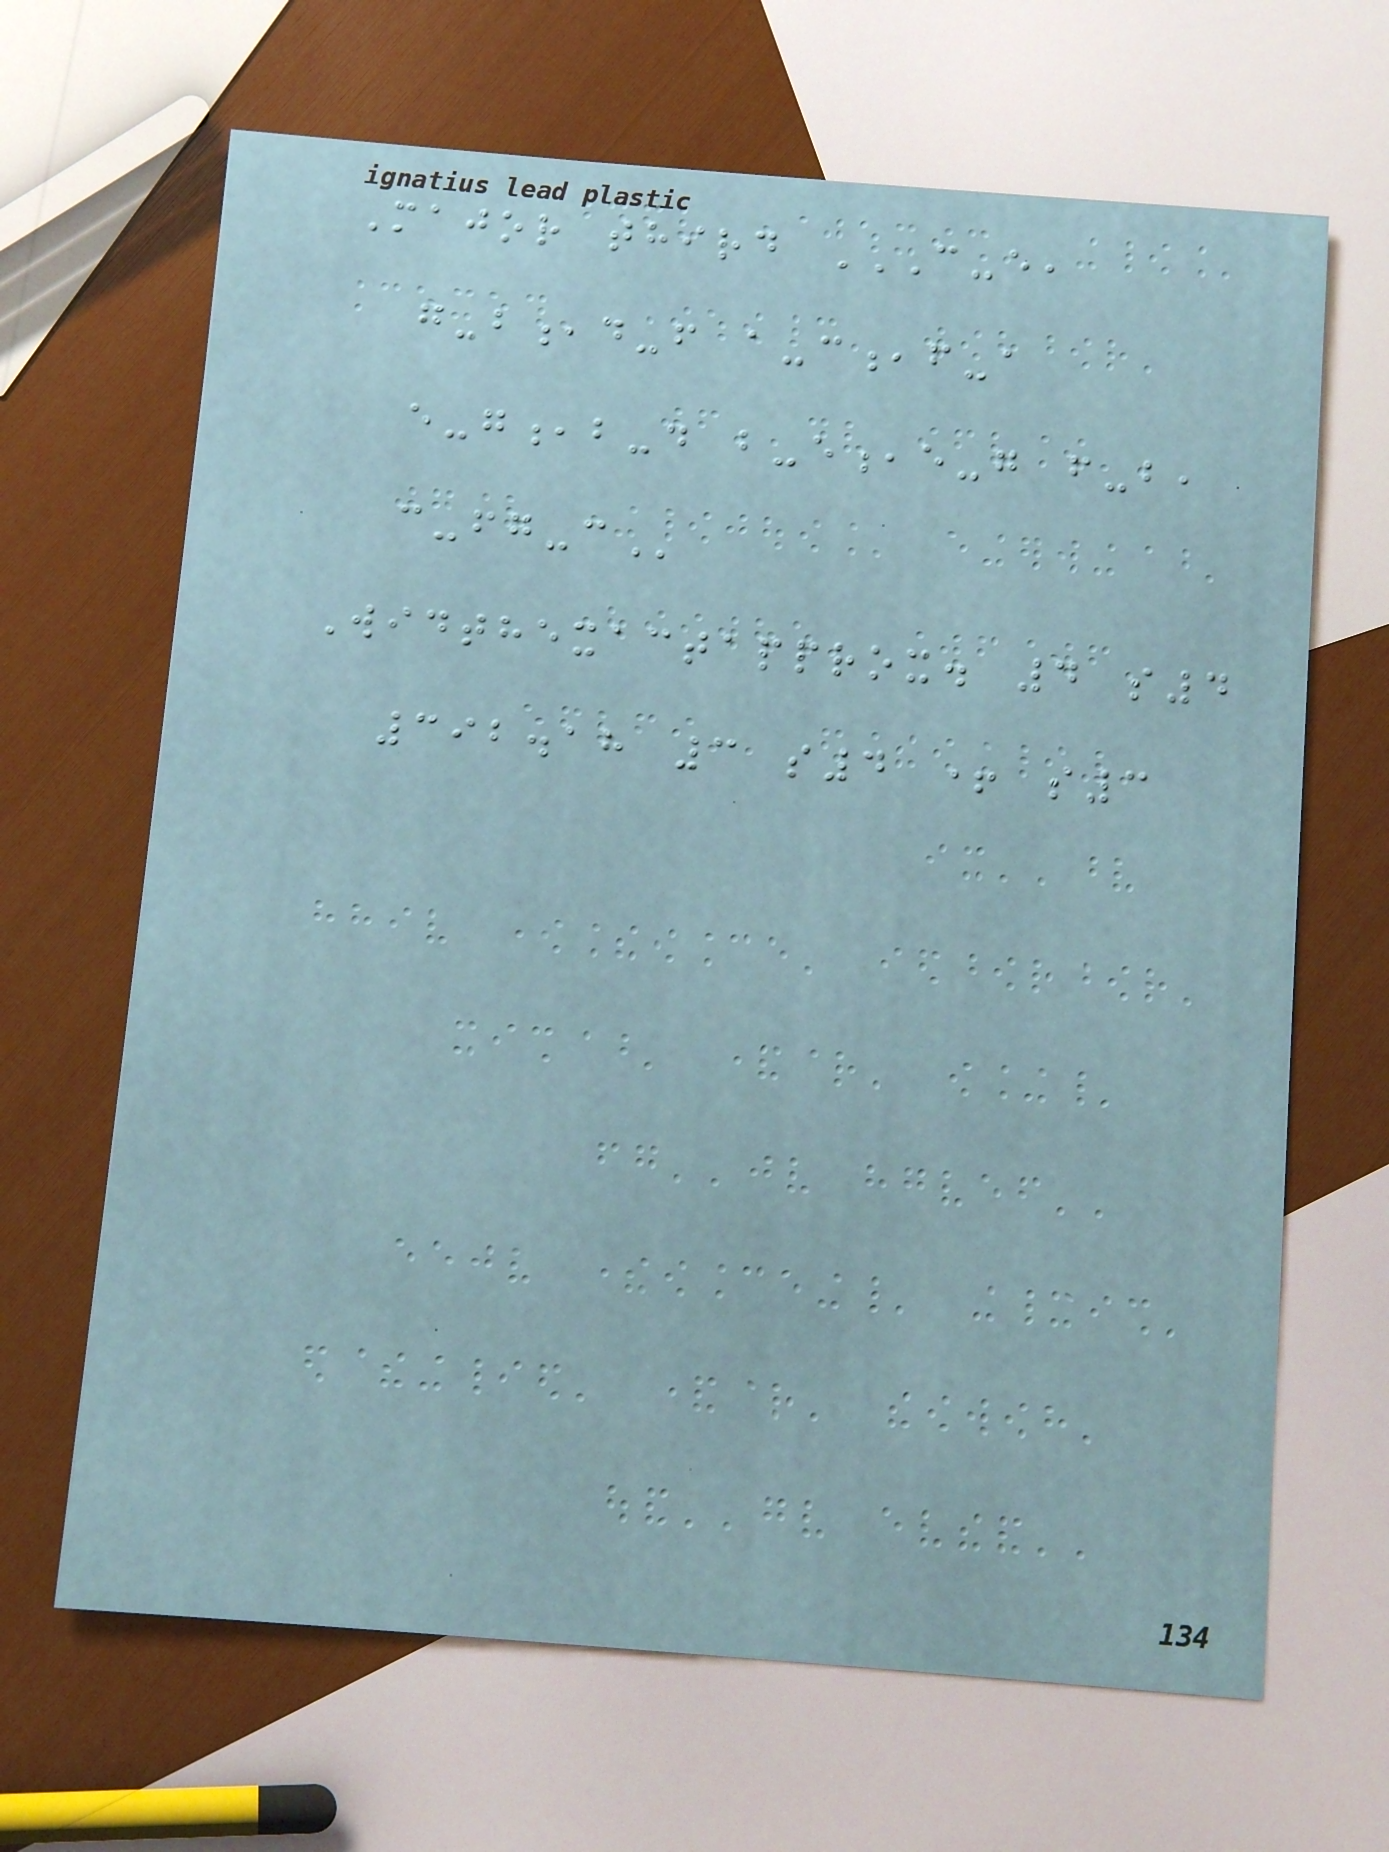Major third C-E,
G-B,D-F A-C,F-A
E-G,B-D B-E,E-G F-B,
C-FG-C
Widthexactapprox. 4 s4
392.18 3 s4 + s3
